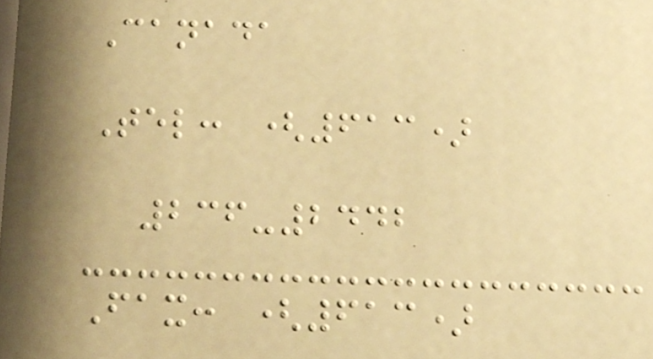Canada
Tel: (613)
236-2442
Fax: (613)
